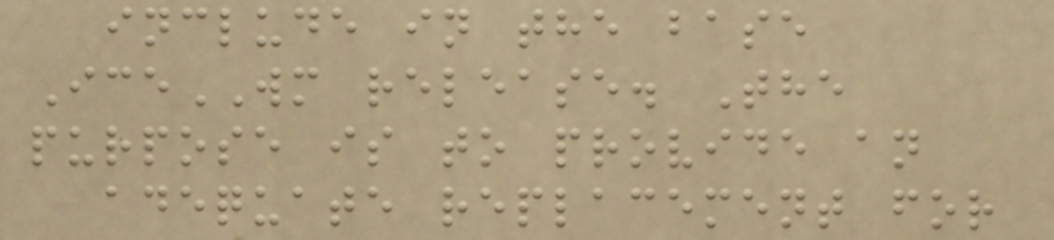include in the base
IceWM release. The
purpose is to provide an
adequate replacement for
